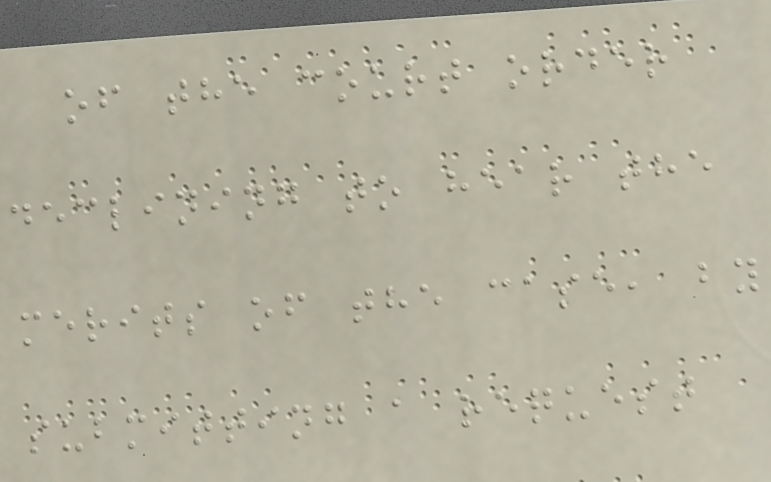of the court order
declining to hear the
merits of the case, by
submitting a request
